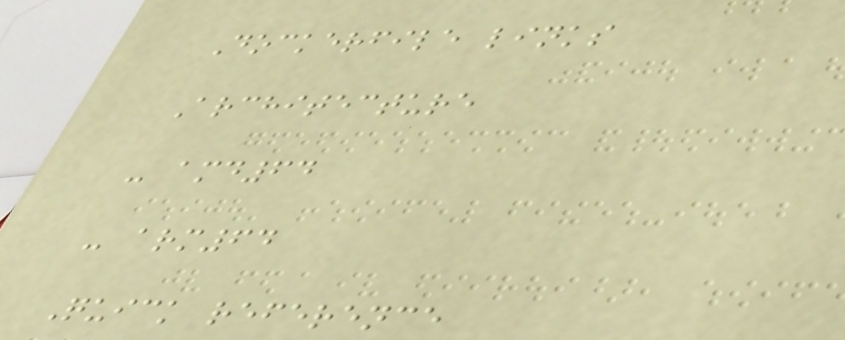Dockerfile links
Architecture
- amd64
- arm64
Quick reference
